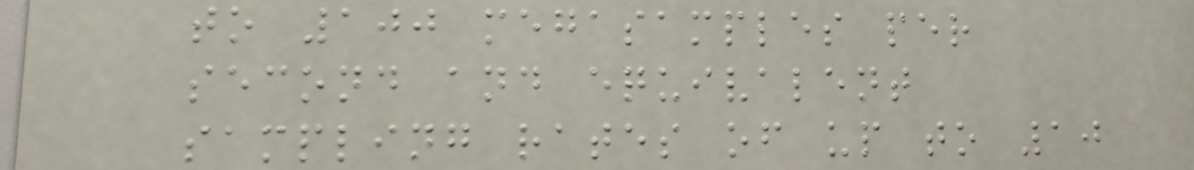to 100 megasamples per
second and equivalent
sampling rates of up to 10
